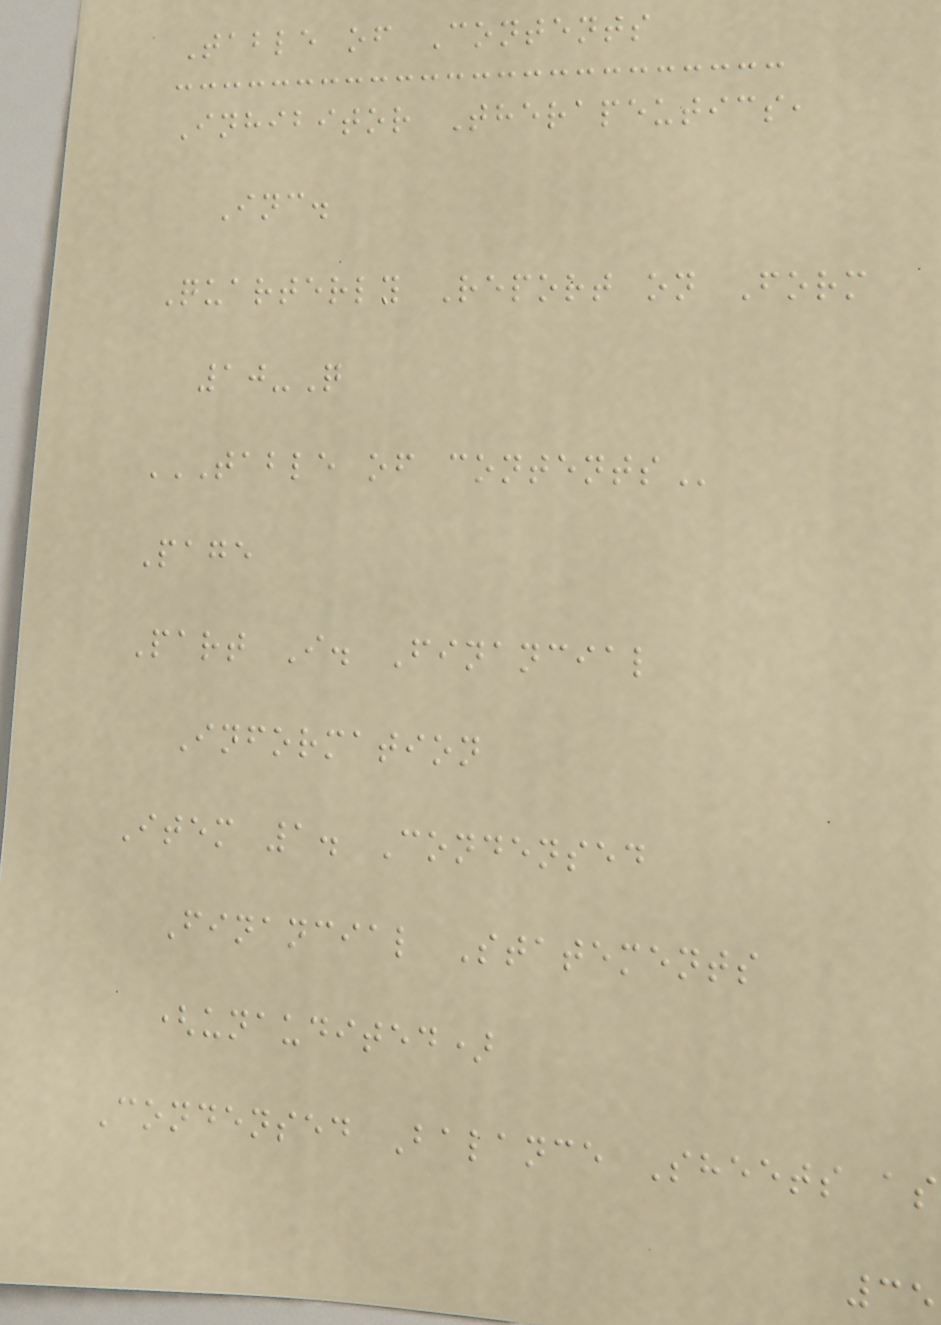Table of Contents
Inhibitor Therapeutics,
Inc.
Quarterly Report on Form
10-Q
TABLE OF CONTENTS
Page
Part I. Financial
Information
Item 1. Condensed
Financial Statements
(unaudited)
Condensed Balance Sheets as
35
